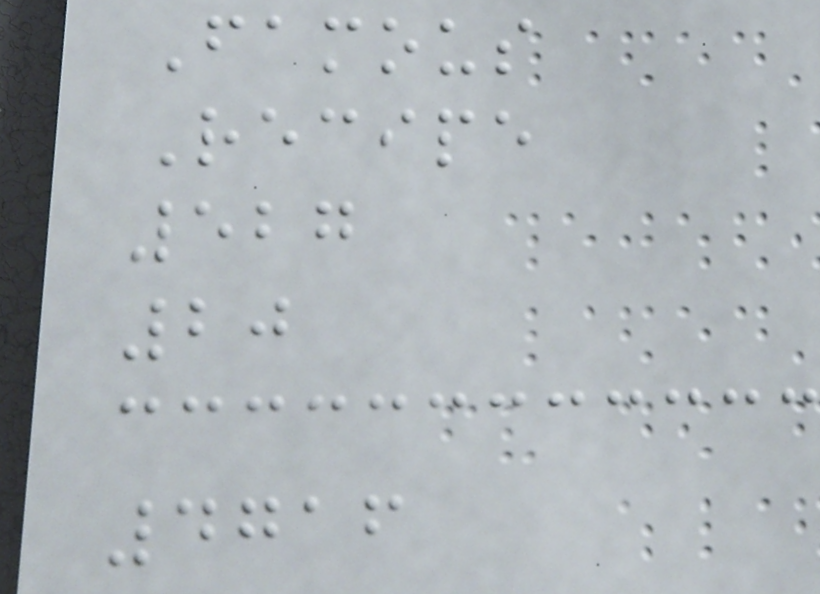Famous
Recipe
527
20
4716
